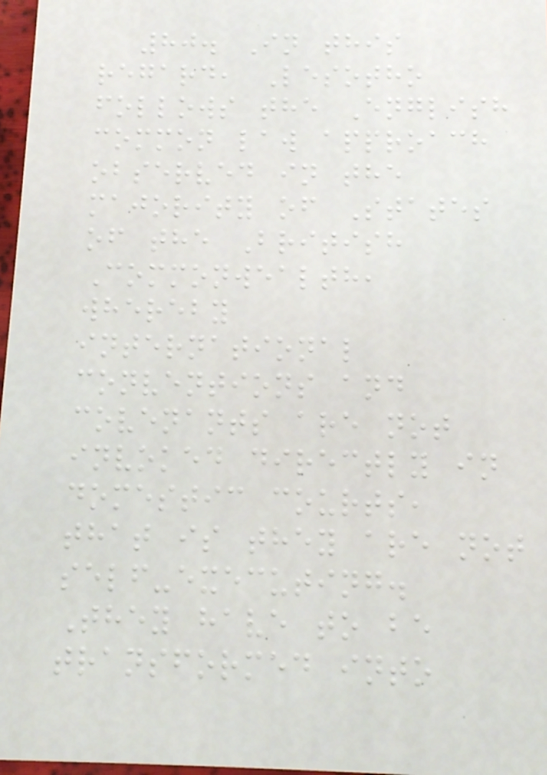80. In this
regard, Lesotho
follows the English
common law approach
observed in the
majority of States
of the British
Commonwealth,
whereby
international
conventions and
covenants are not
invoked directly in
domestic courts,
that is they are not
self-executing.
They have to be
transformed into
